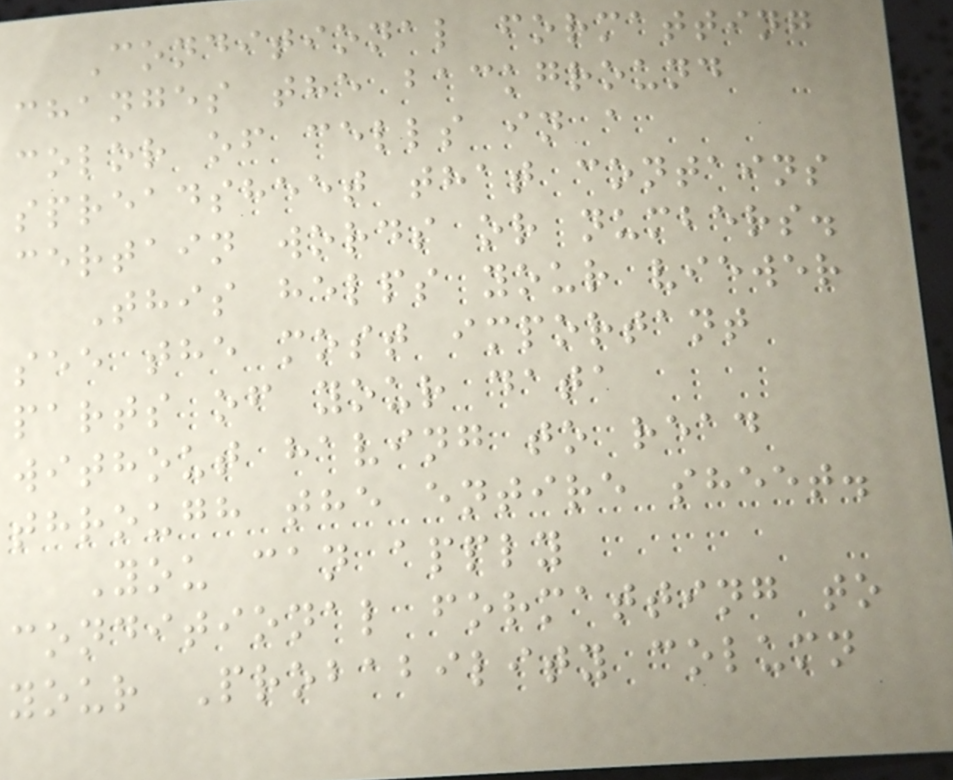Conditional formatting
changes the background
color of cells in a
spreadsheet that contains
certain words or numbers.
This helps your viewer
see the most important
parts of your data
without having to read
through the entire sheet.
You can apply
conditional formatting to
your Probability column
